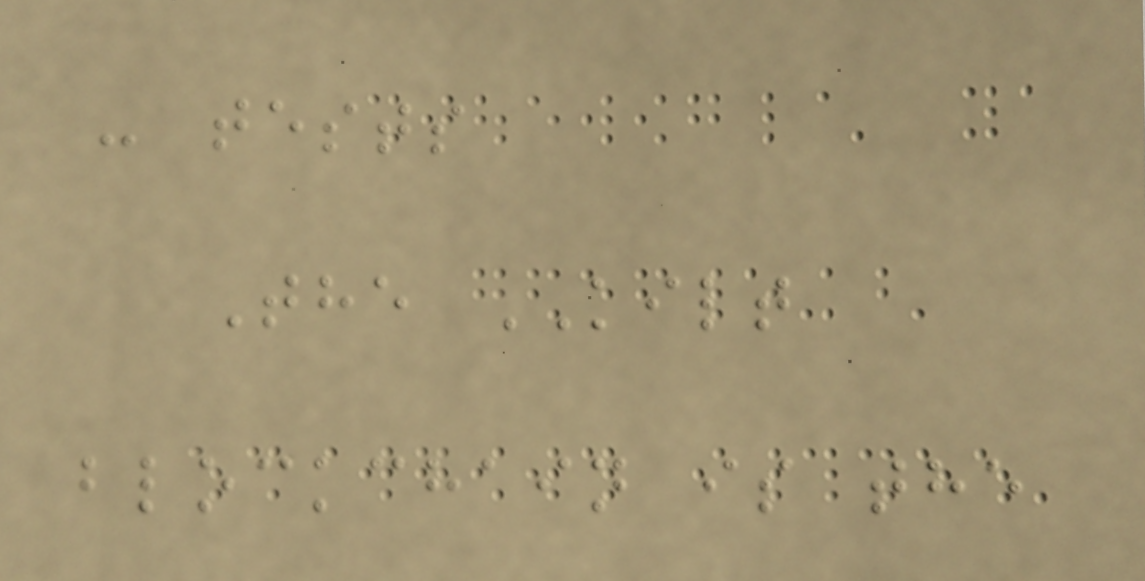- tests
The KILT
blockchain is the
